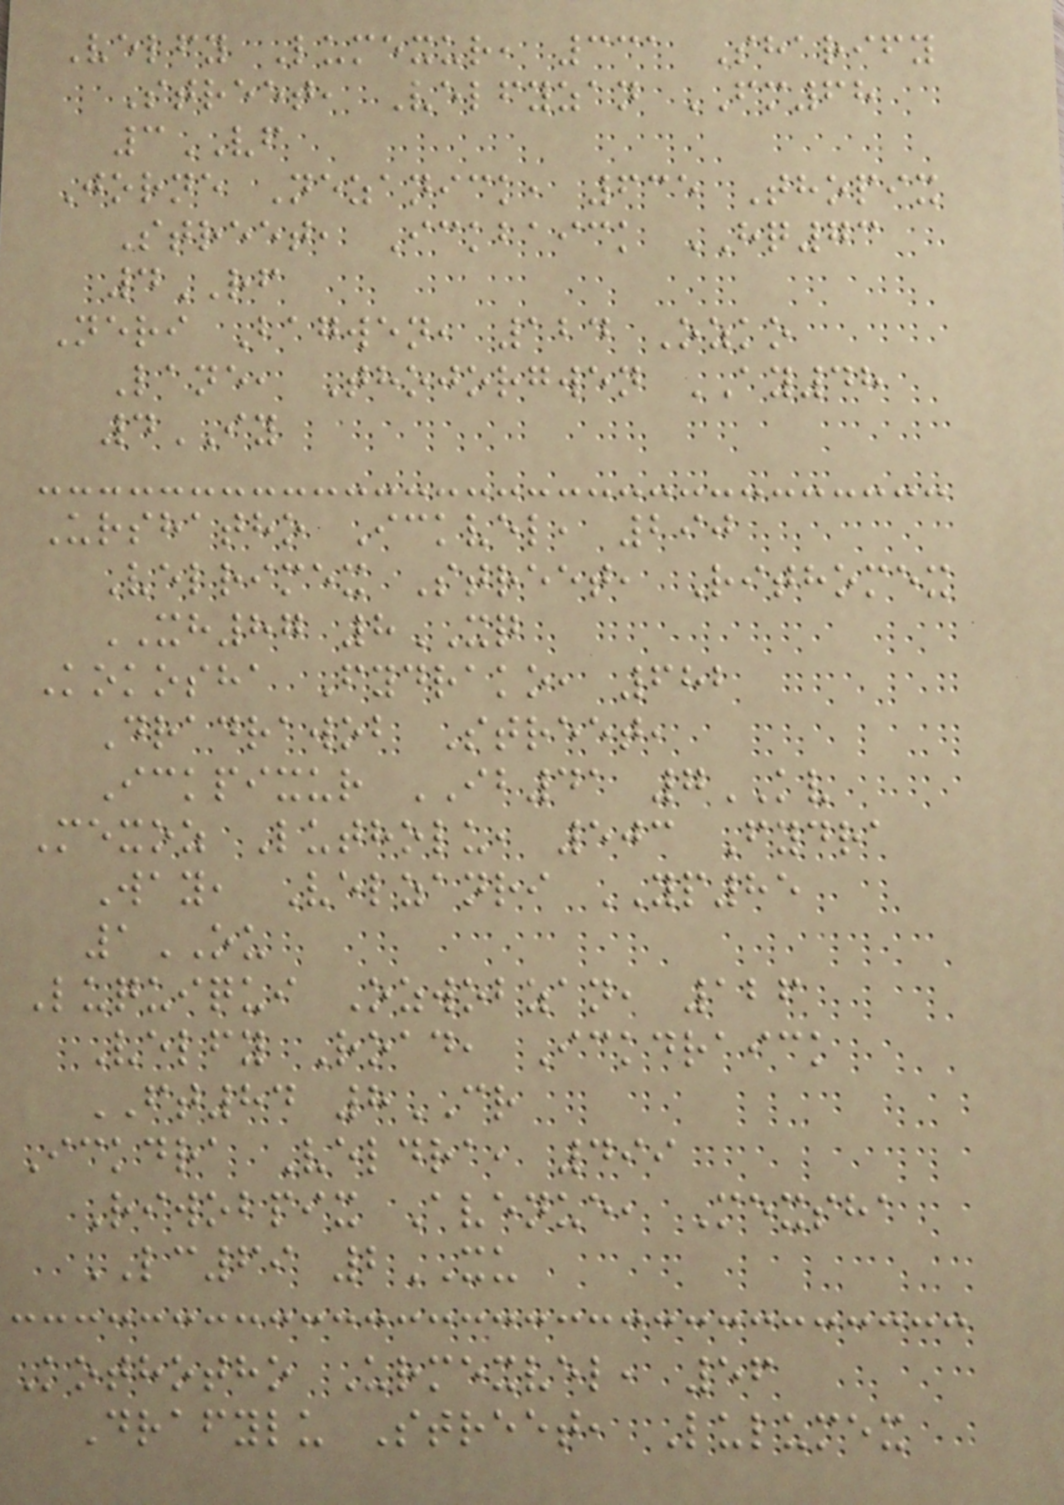Velfy Lumexur, 331 Sharify
Street, Velfyzan FM68
3VF
Jorne Nezanick, 635 Thopix
Street, Ickbaick HQ73
4RF
Neri Bagwen, 124 Ozko
Lane, Thojorgwen AY48
4IY
Urshatho Ickvel, 290
Velrimex Street, Rithomex
XH87 8XQ
Kokosha Fydrako, 682
Dradrawob Street,
Ickpixur IB41 7KV
Mexoz Lutholu, 503 Fydra
Way, Velzanri YP85
1OU
Luquiqui Ozwobzan, 126
Velfy Road, Ickdraick
FT84 8CR
Ickdra Veldra, 499
Riwobpix Avenue, Mexsha
LC69 2XU
Kothotho Urmexvel, 56
Drafylu Street, Lulumex
